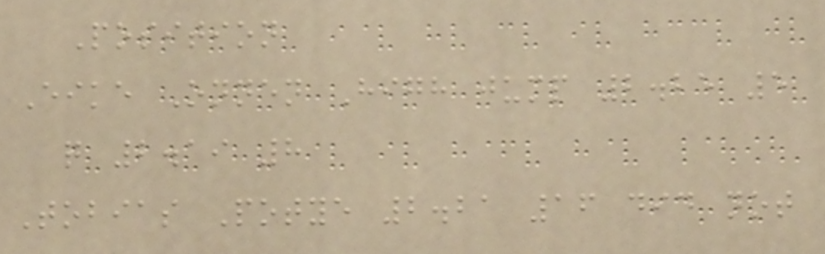Position
Eike Onnen High jump 2.25 5
q 2.19 8
Tobias Potye 2.21 16 did not
